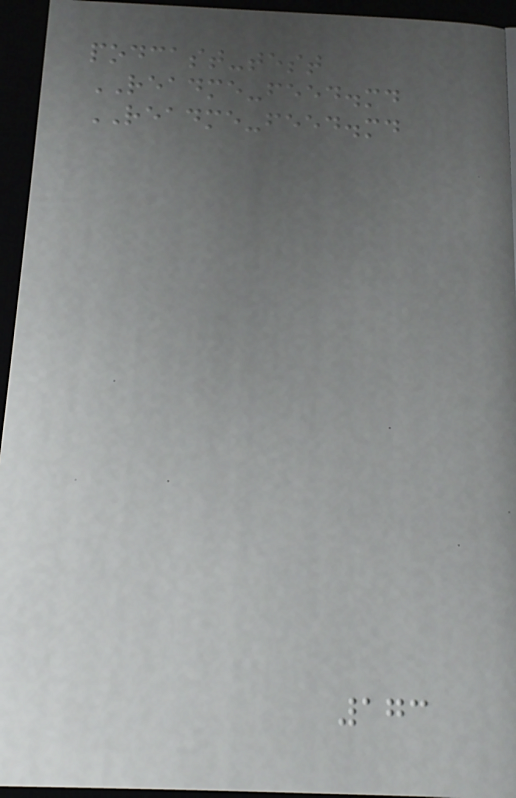podcast-test
README-feed.md
README-feed.md
173
